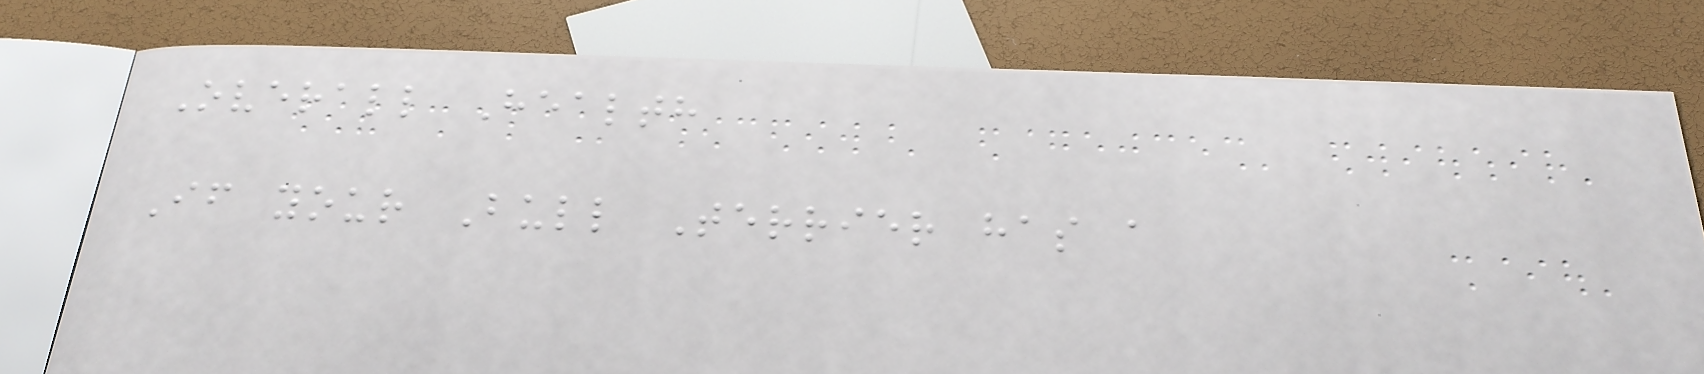Overall Health
If your Bull Terrier has a
